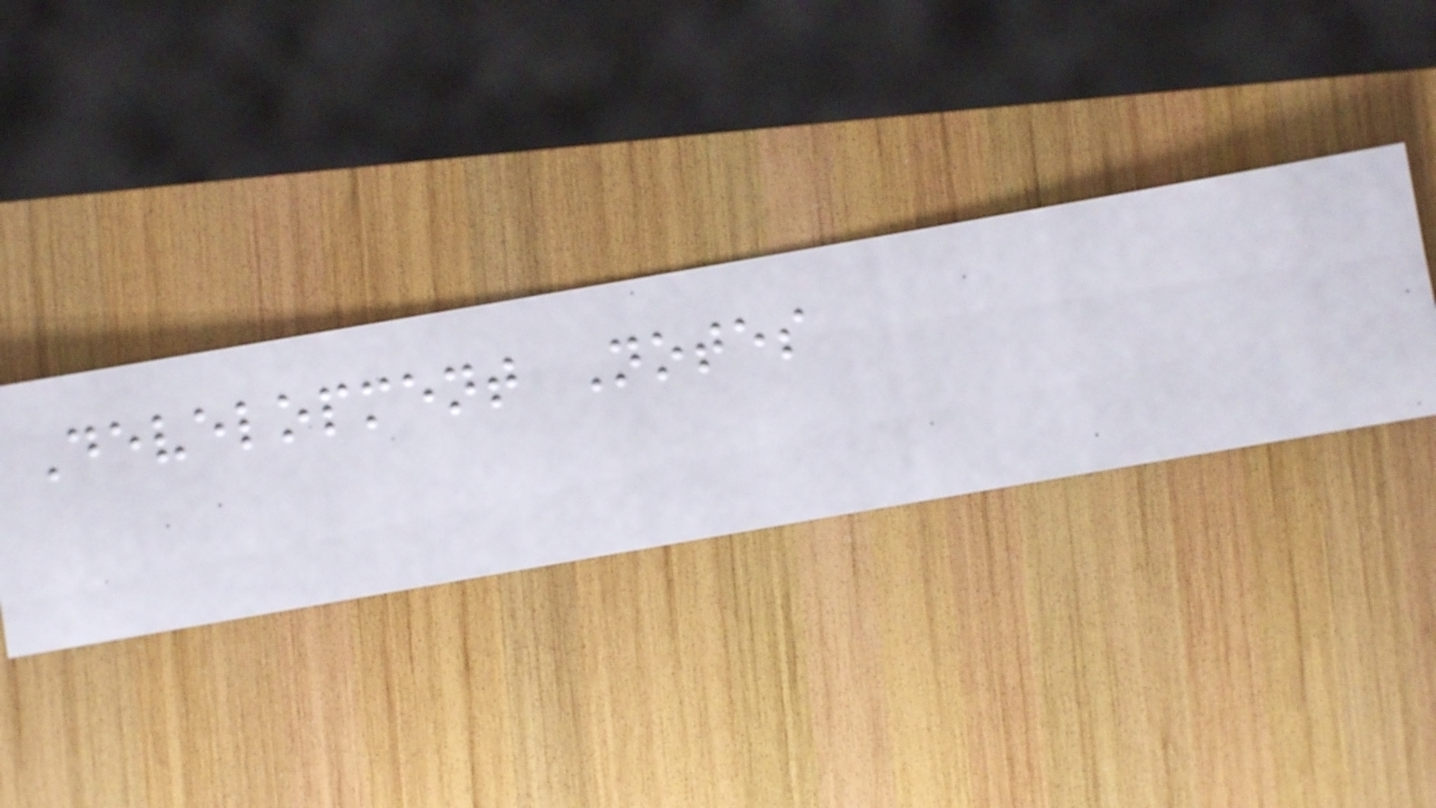Development Notes
